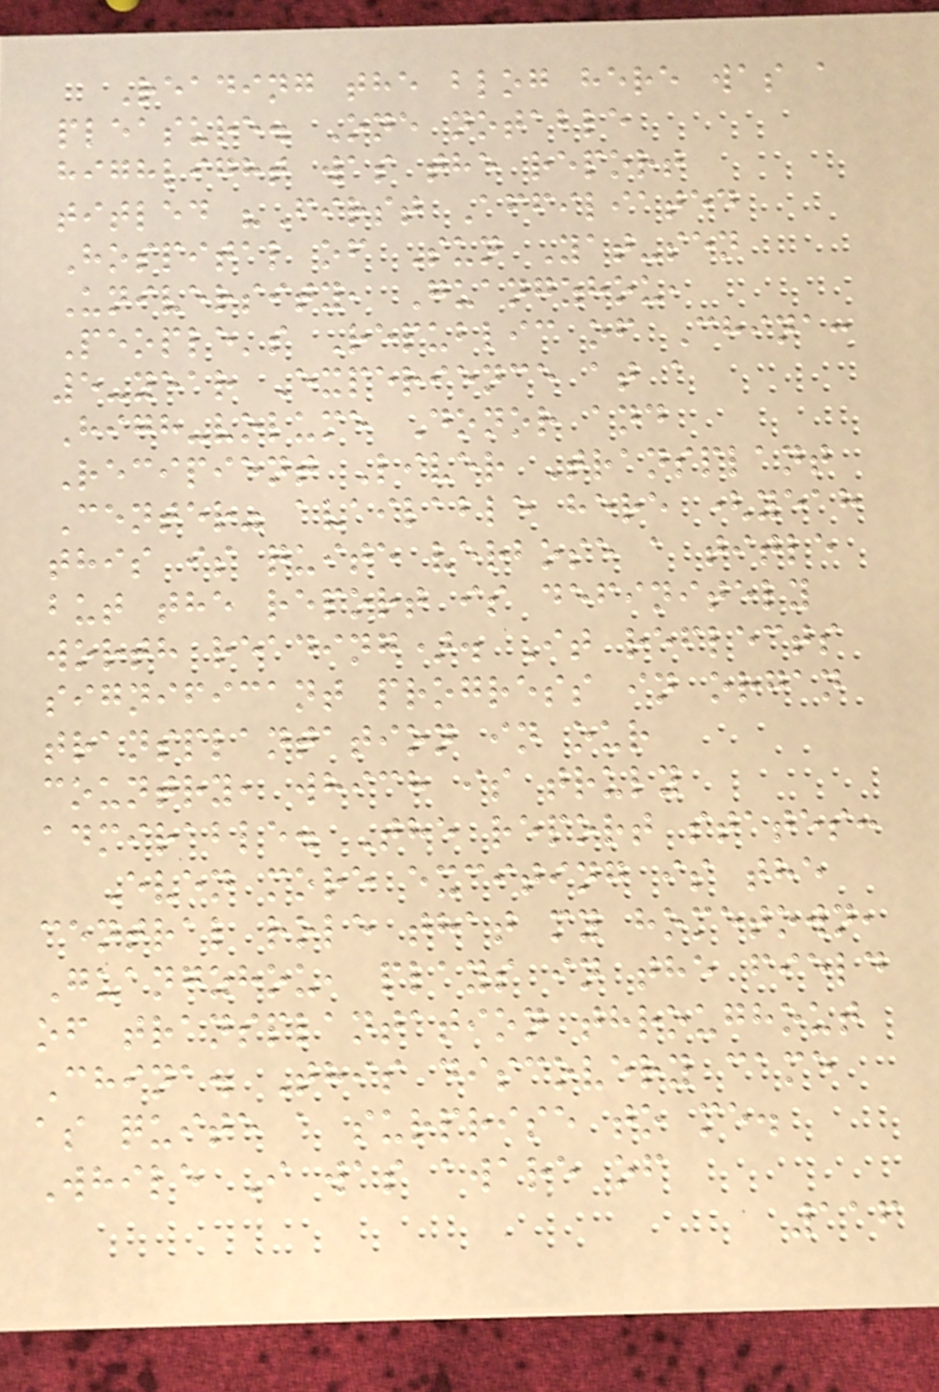Reading the blog here was a
pleasure. One notable
highlight was the report
titled "First Affiliated
Hospital of Sun Yat-sen
University, Guangzhou,
People's Republic of China:
5-year Experience at a
High-volume Donor and
Recipient Liver Transplant
Center" available here (yeah
this is quite verbose a title
but the report is definitely
worth reading). It reflects
significant progress in organ
transplantation in our
country, which is truly
admirable. The report states:
Even more exciting is the
central role that my hometown,
Guangzhou, plays in the field
of transplantation throughout
China. This discovery came
as quite a surprise to me.
While I was aware of
116
